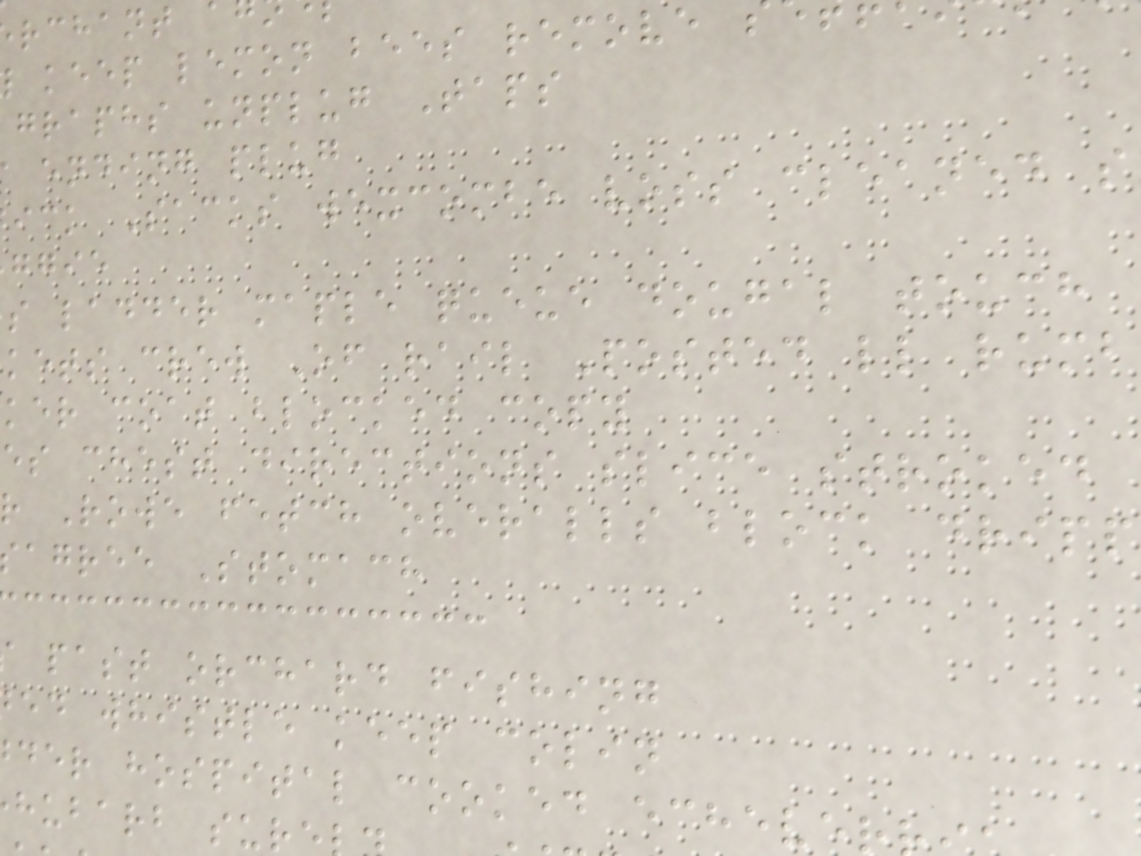rchant
keep lemon bees remove
graphs unplug Taps
ending plug
ick Sacks wexcombe voss cleaned s
ggie
s ladder maple queue dougal touch
kets crew Of rail Posted ll rumb
ker coat blocked copy
es chest directions slice stroked
r Rowe fetch overalls block dripp
agree Stomach
past orchard fishing
ed whistle keep colin
der hospital cooked echeve
hubarb sur
